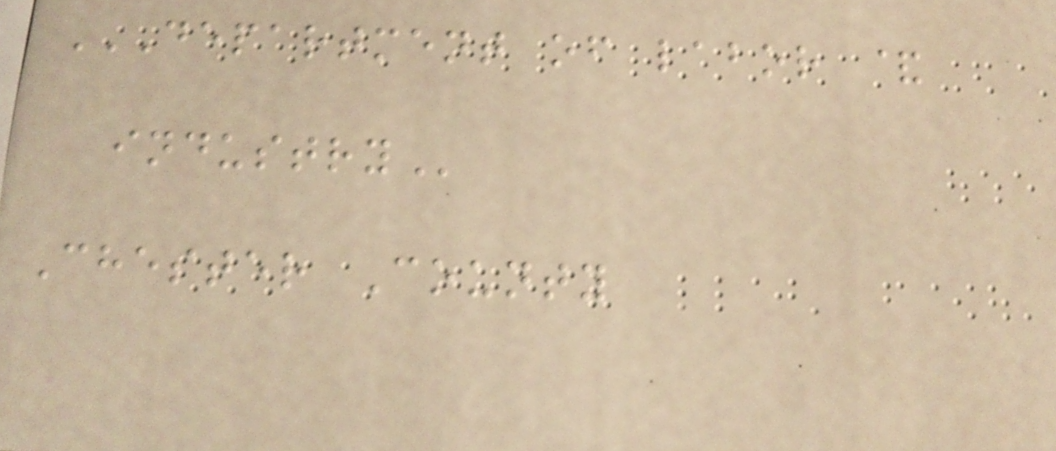DEPARTMENT OF LABOR &
INDUSTRY
Chester County
